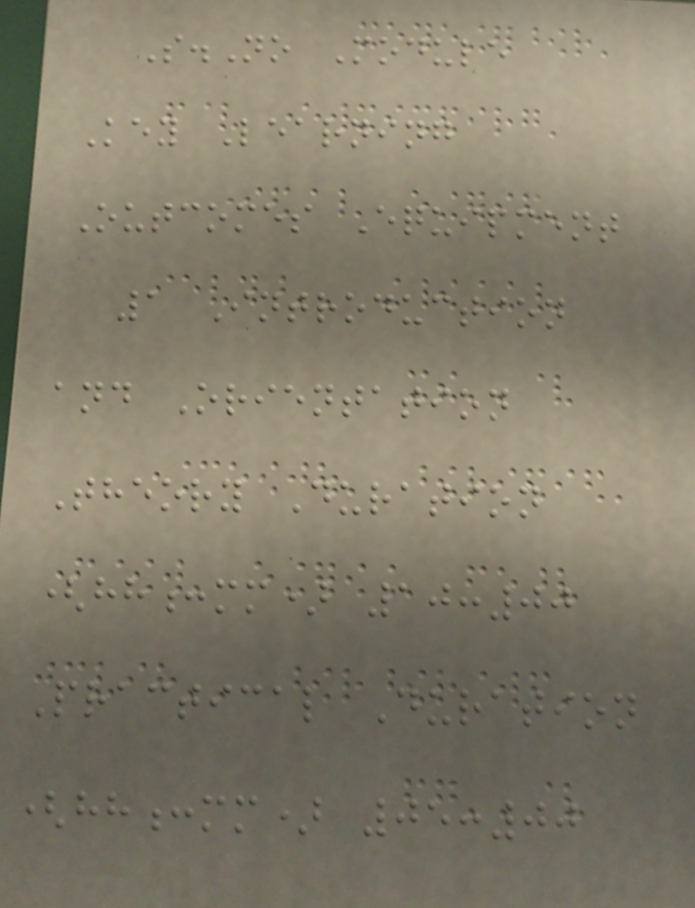S.No Module
Key Learning
Outcomes Equipment
1 Introduction
and Orientation
Theory Duration
(hh:mm) 10:00
Practical Duration
(hh:mm) 05:00
